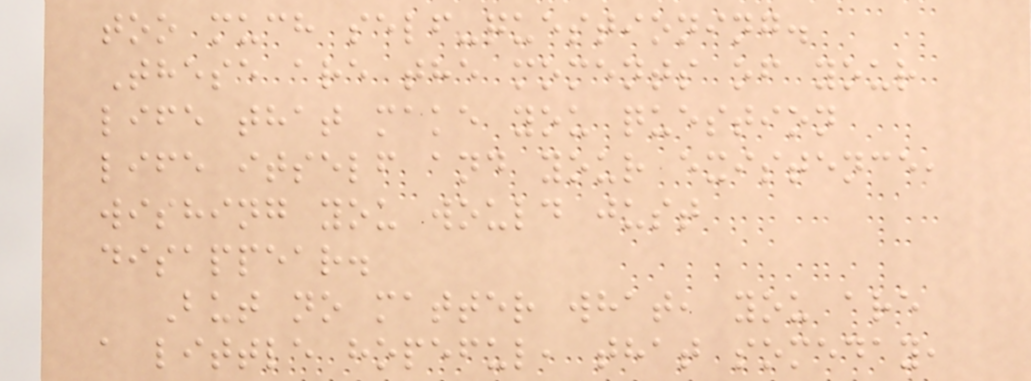too much self-questioning.
These are the moments of your
life that make you question
life itself and your existence,
wishing you would just
disappear.
But no matter what, you are
a little hopeful, that someday,
